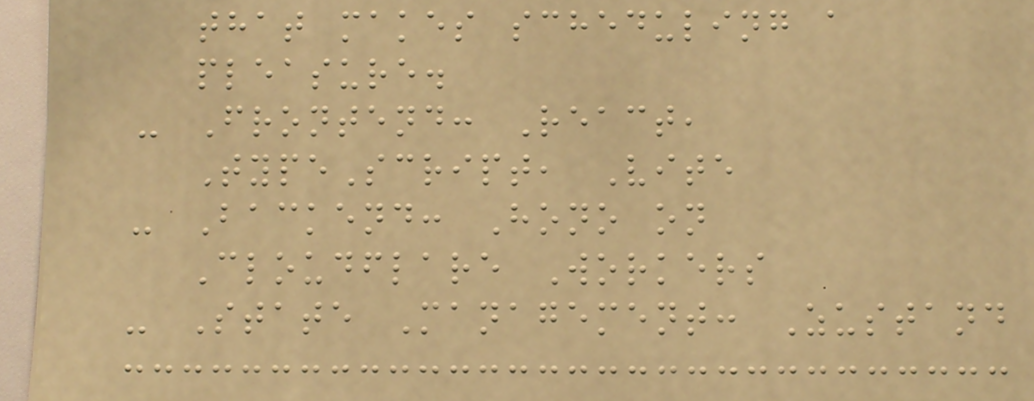that makes scheduling a
pleasure.
- Frontend: React,
TypeScript, Vite
- Backend: Hono on
Cloudflare Workers
- State Management: Zustand
